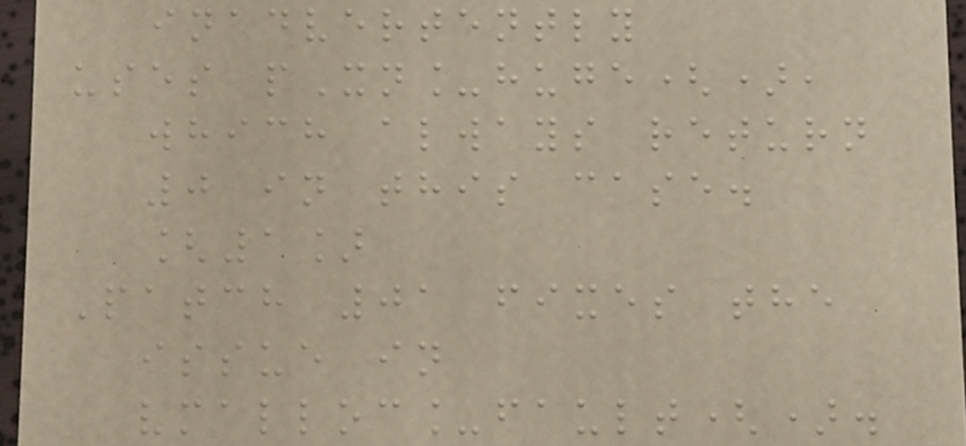inadvertently
uses pXn_huge(),
which always return
0 in this case.
[1]
Patch 01 fixes the
issue in
vmalloc_fault().
